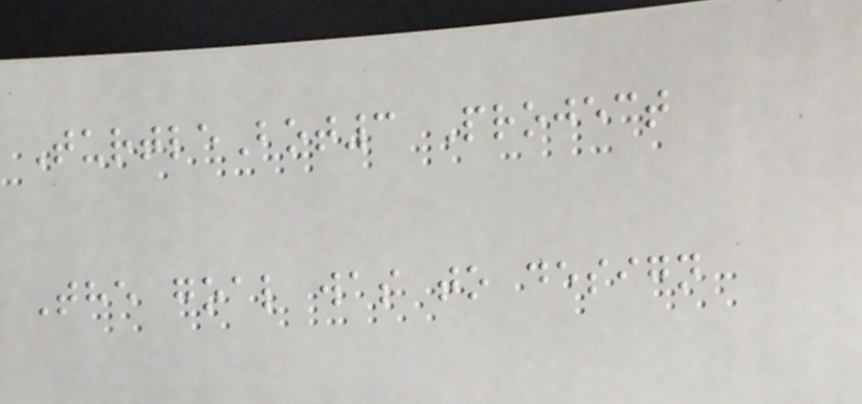TurtleBot3 Project
The goal was to design
